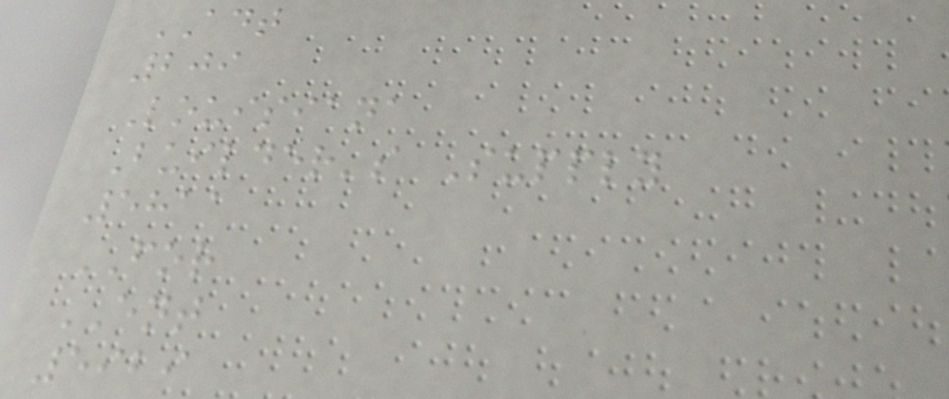ADT
209
Louisiana
Builder's Supply
5811
FOR
ENT
5929
